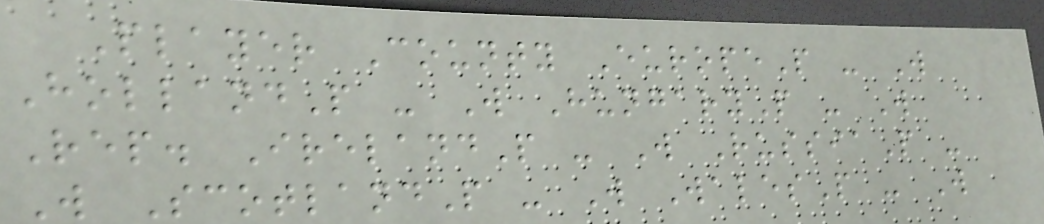Player County EuropeP - W
HollandP - W HungaryP - W
Rep. IrelandP - W RussiaP -
W ScotlandP - W WalesP - W
